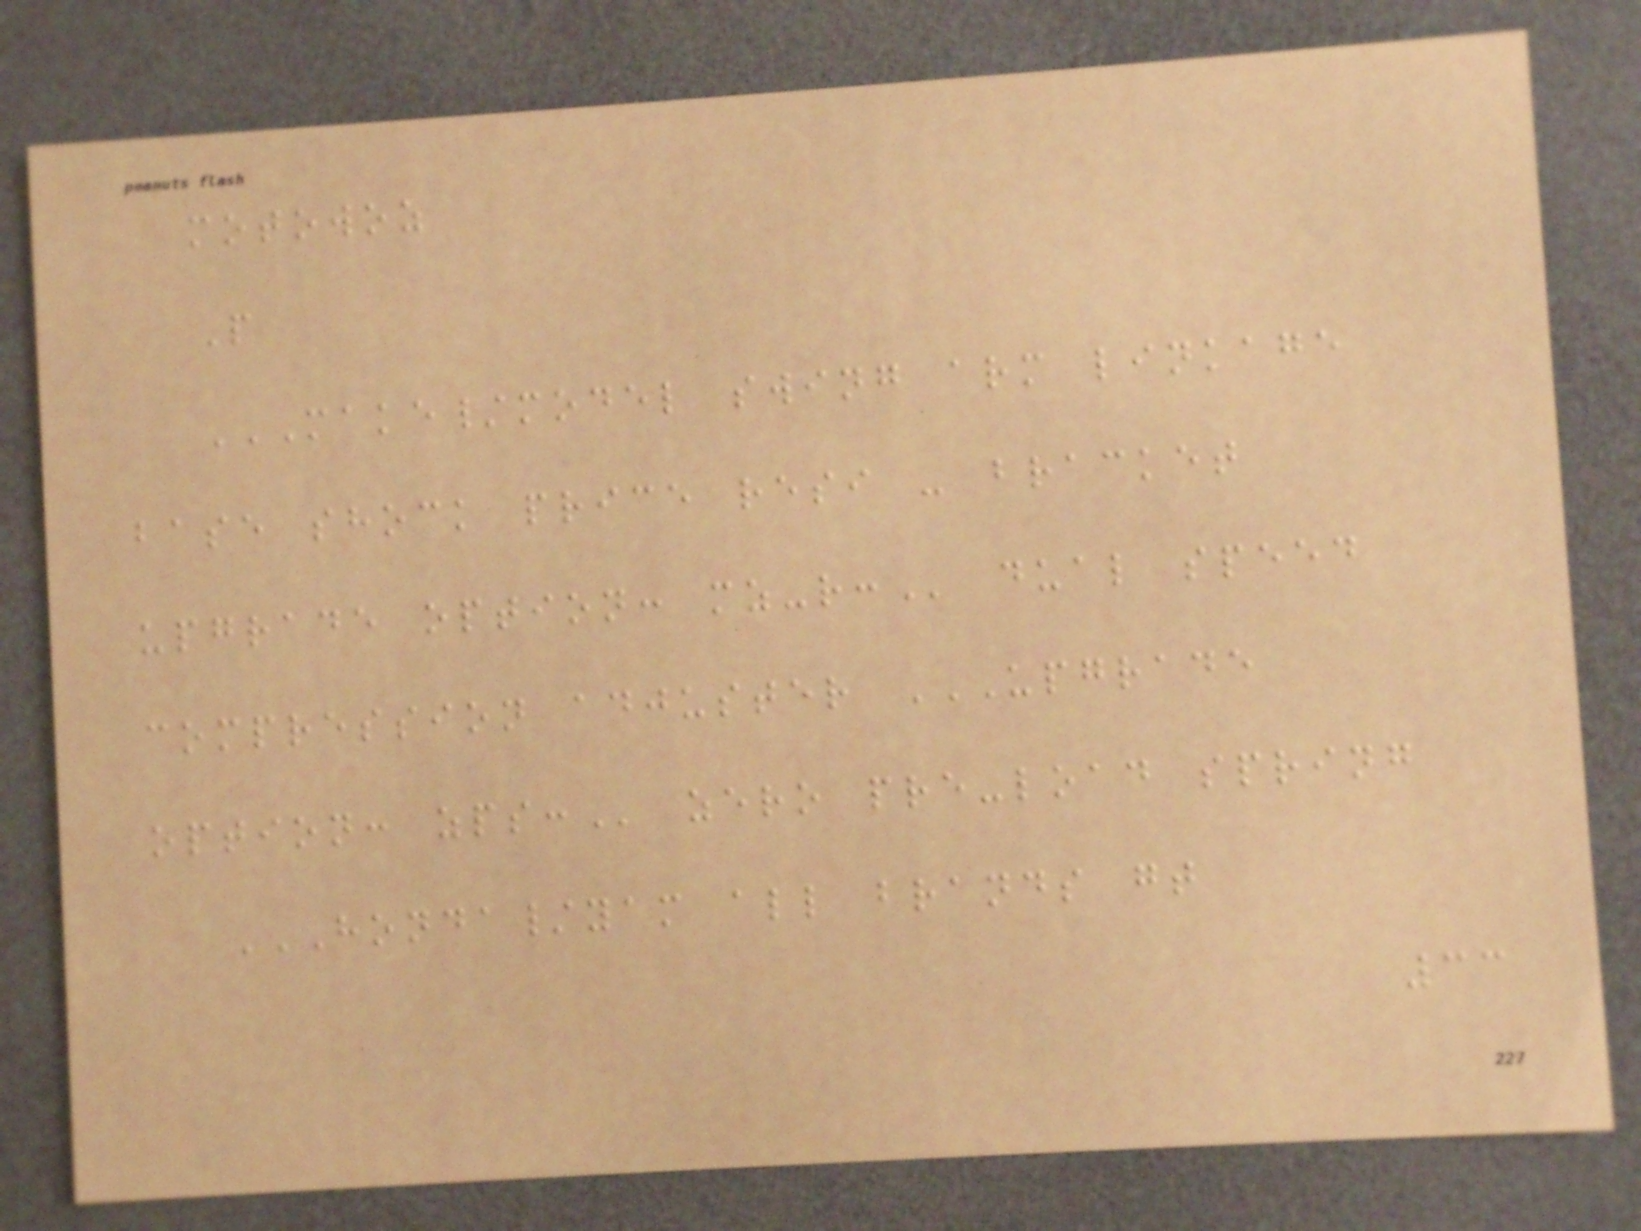motowoz
P
MAKE/MODEL SWING ARM LINKAGE
BASE SHOCK PRICE RESI - BRACKET
UPGRADE OPTION: MZ-R: dual speed
compression adjuster UPGRADE
OPTION: ZPS: zero pre-load spring
HONDA/YAM ALL BRANDS GT
33
